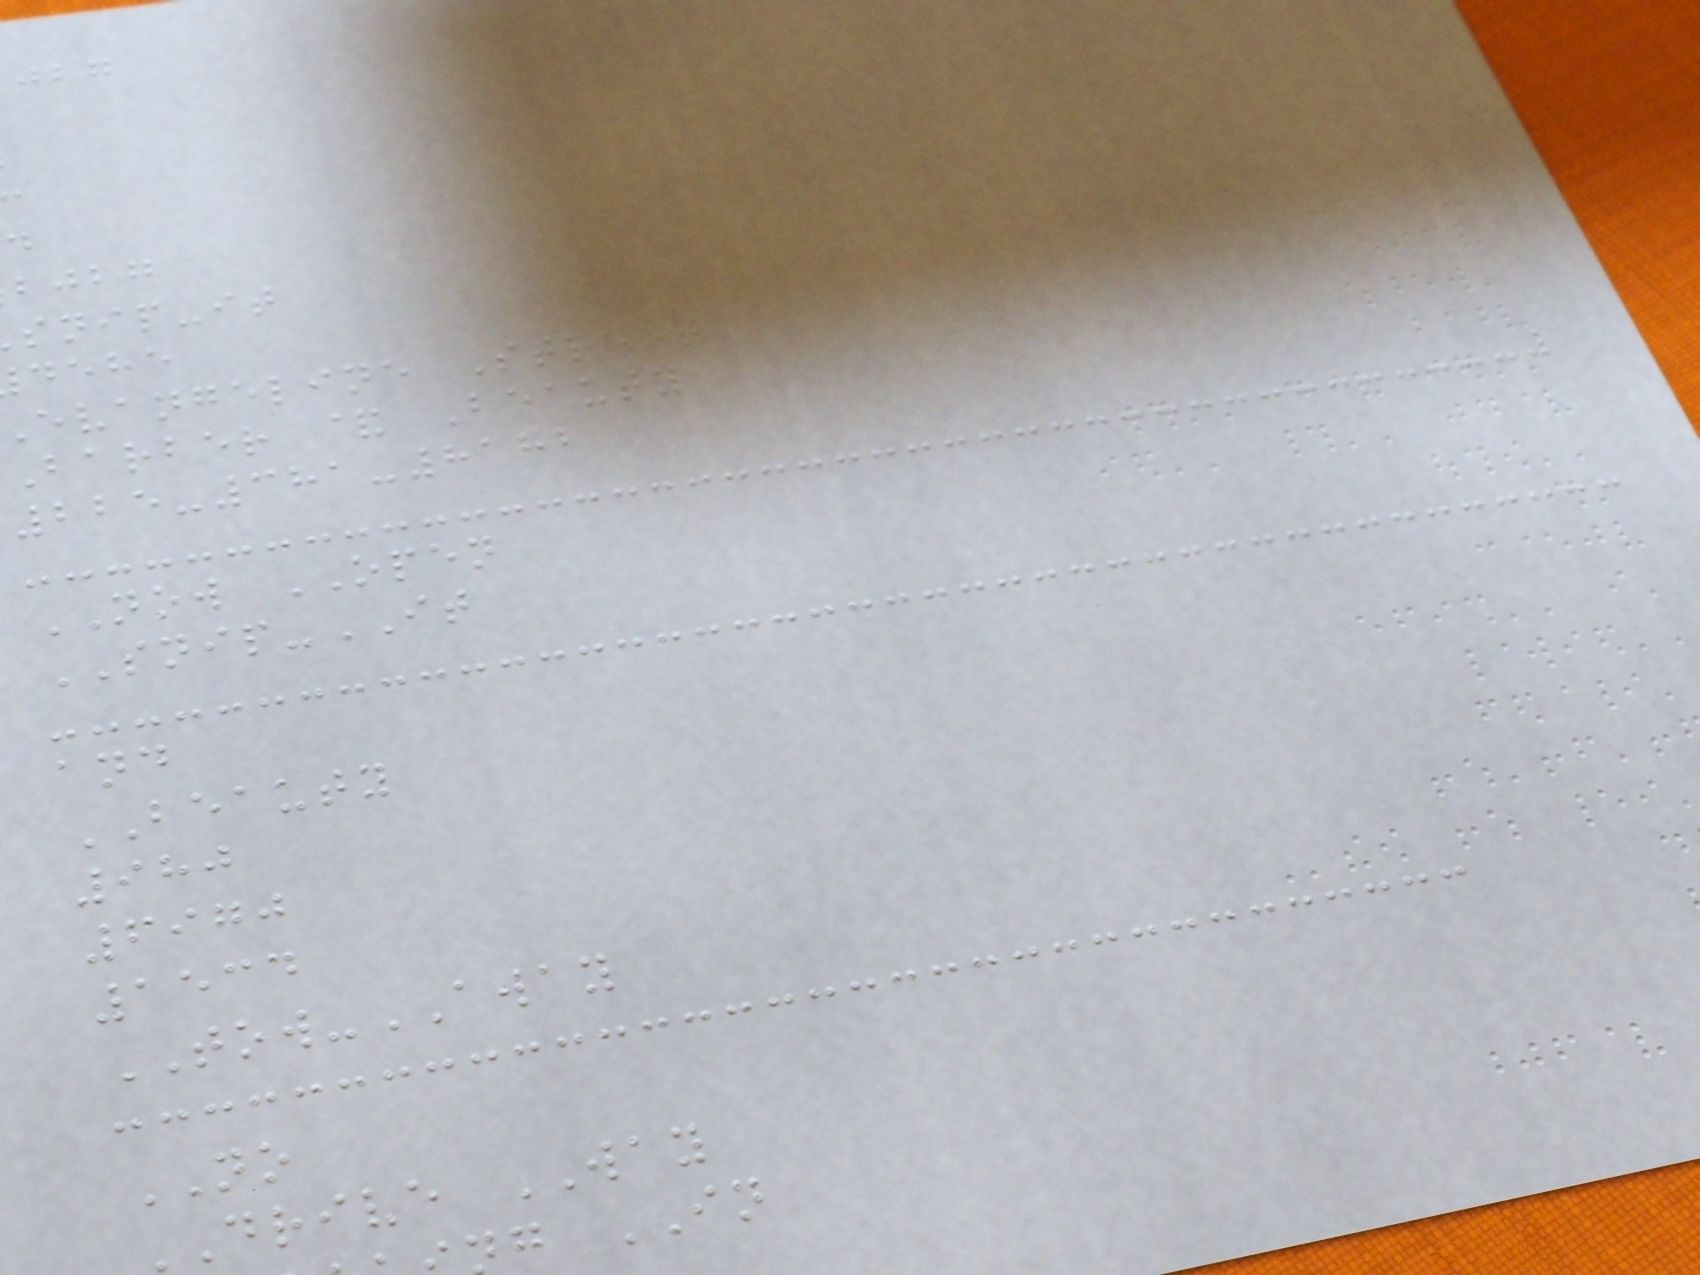bjbg
snip-it
dehe
evangeline Street
Barber & Beauty
225-381-8182
NOW OPEN
SNIP-IT
and
BEAUTY
980
6970
1534
TOW-AWAY
NO
drive WAY
g IN
